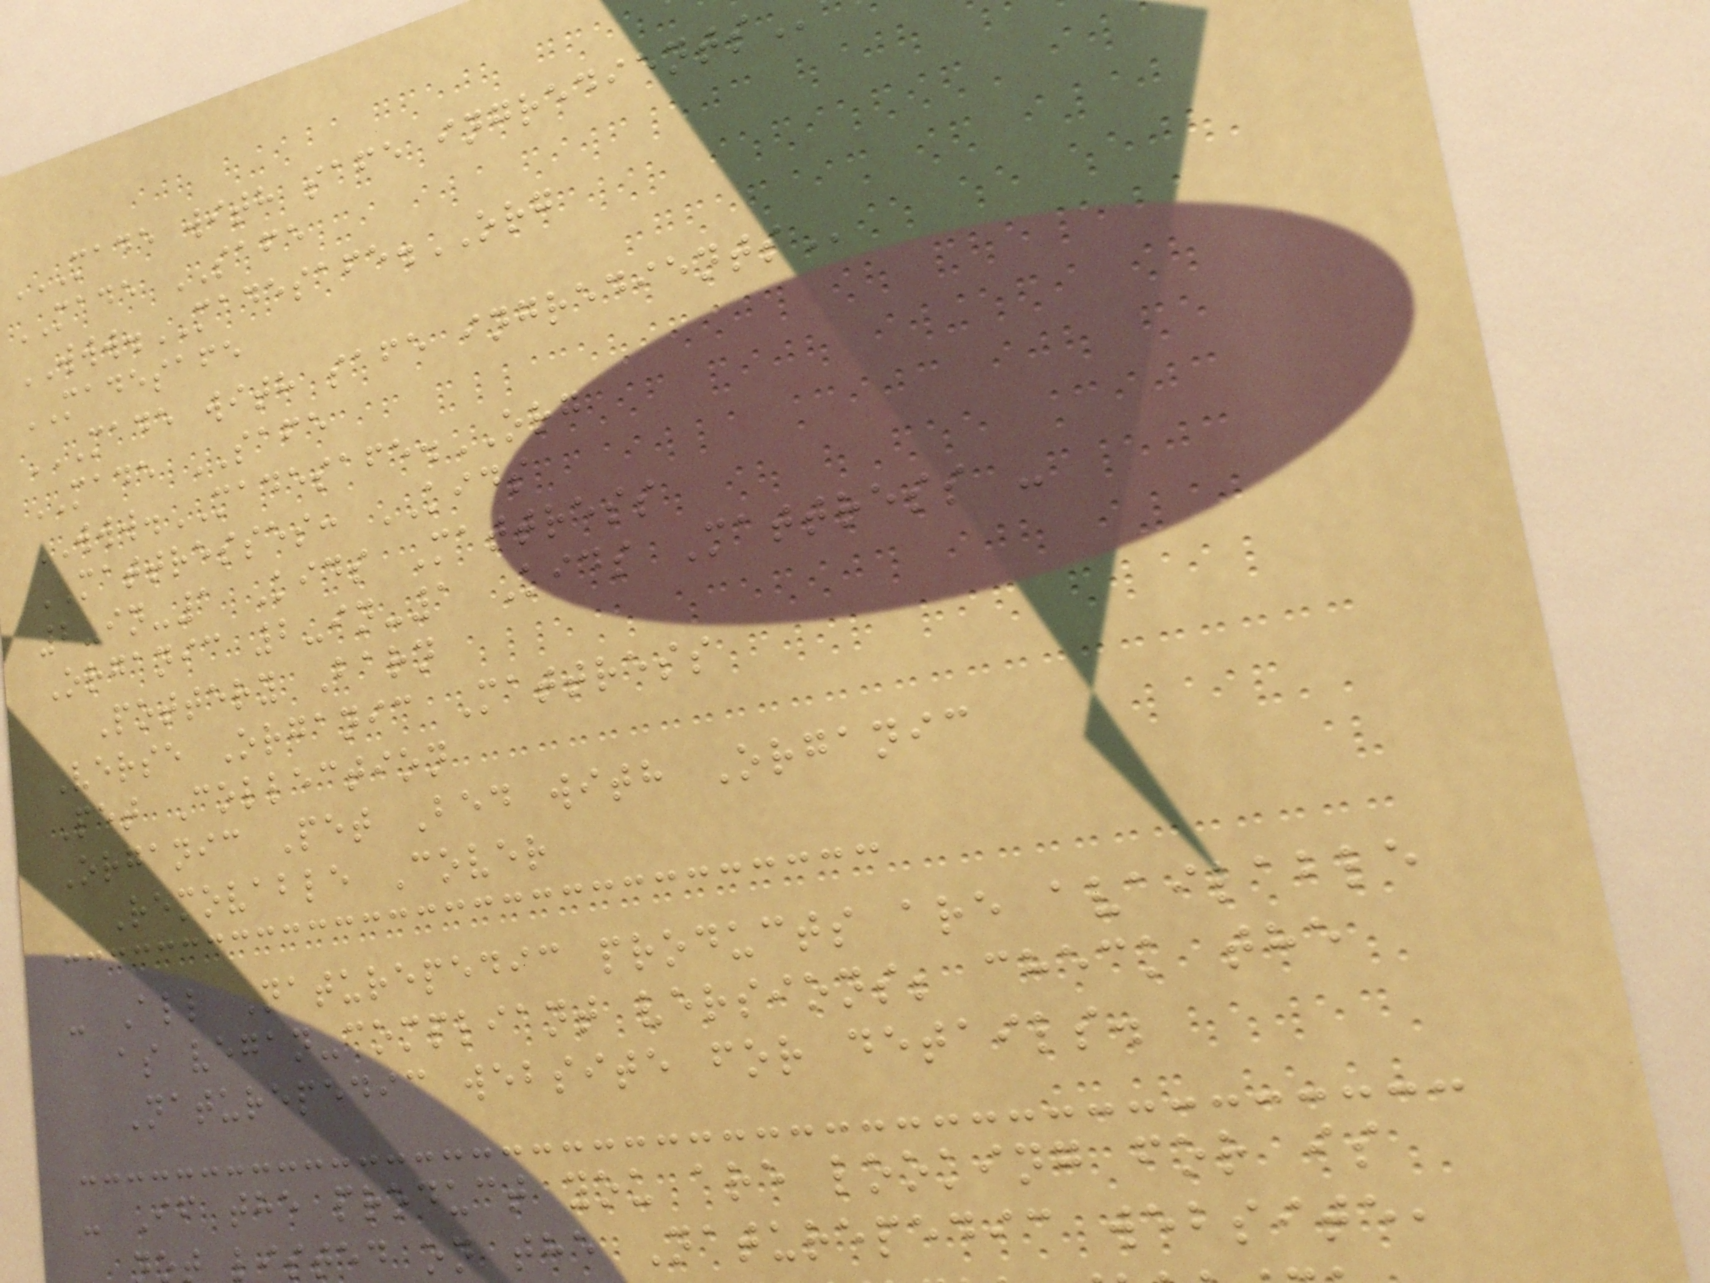MADE SAFE
WWW.MADESAFE.ORG
MADESAFE
MADE WITH SAFE INGREDIENTS
MADE SAFE
WWW.MADESAFE.ORG
MATTRESSES: KIDS
2-in-1 Kids Mattress
Organic 2-in-1 Kids Mattress -
Pottery Barn
Verse Organic Mattress
Pet Collection
Organic Pet Bed with Organic
Removable Cover
- All Naturepedic products are available
as vegan-compliant versions; check the
Naturepedic website for details.
- If the product you are looking for is
t listed on the Naturepedic website,
